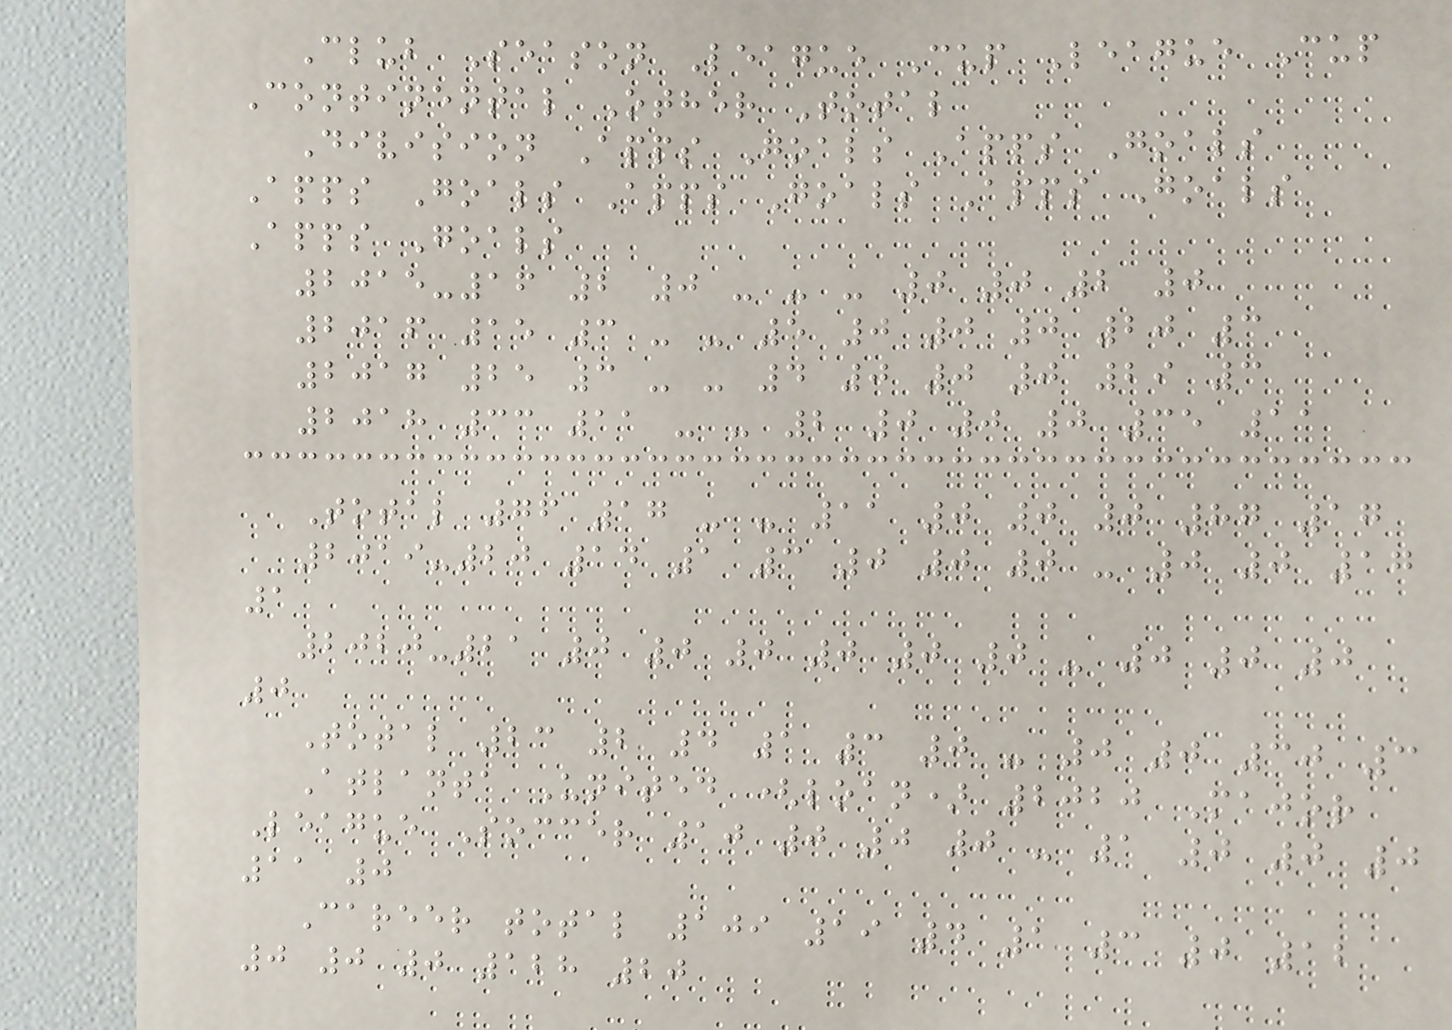Club Season League Cup League Cup
Continental Other Total
Division Apps Goals Apps Goals
Apps Goals Apps Goals Apps Goals
Apps Goals
2015-16 2 0 - - - 0 0 2 0
2016 15 3 - - 5 0 0 0 20 3
2017 25 3 - - 4 0 0 0 29 3
2018 33 11 - - 2 0 0 0 35 11
Total 76 17 - - 11 0 0 0 87 17
2019-20 14 1 3 0 0 0 - 0 0 17
1
2020-21 0 0 0 0 0 0 - 0 0 0
0
Total 23 2 4 1 3 0 - 0 0 30 3
Atlanta United (loan) 2020 Major
League Soccer 10 0 0 0 - 1 0 0 0
11 0
Career total 109 19 4 1 3 0 12
0 0 0 128 20
